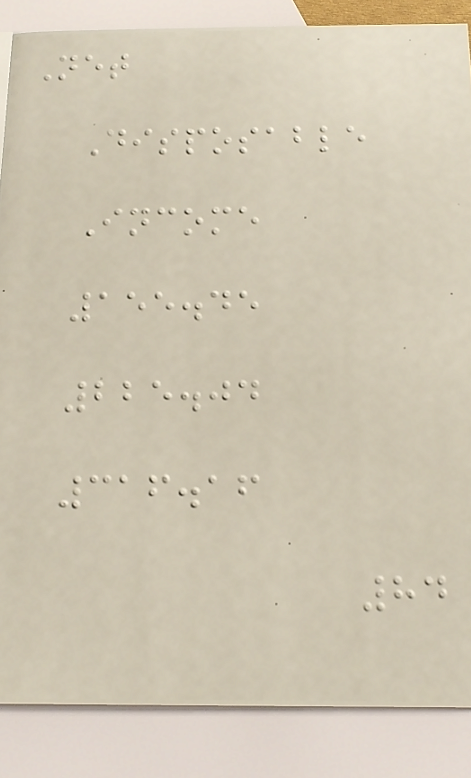Net
Disposable
Income
155.45
225.04
316.16
84
